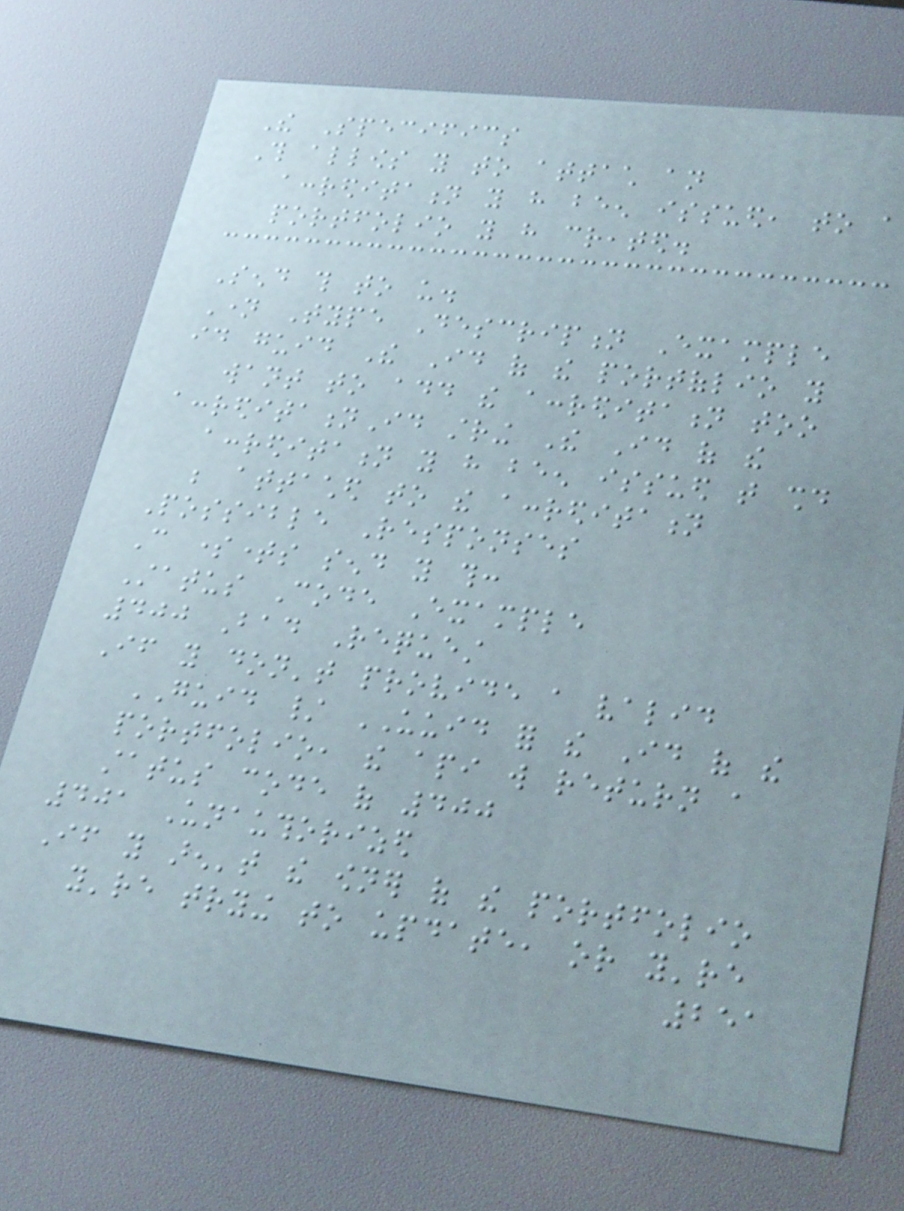The Specifics
This allows you to attach an
accreditation you have been issued, to a
portfolio you have created.
Send this to us.
Name Type Description Example
id guid The Id of the portoflio you
want to add the accreditation too
accreditationId string The Id of the
accreditation you have been issued that should
be attached to the accreditation
Possible Responses
Can sometimes send you this:
Status Code Example
400 Bad Request
If you don't provide a valid
GUID / UUID for the Id of the
portfolio, the api will return a
status code of 400
401 Unauthorized
If you aren't the owner of the portfolio
you're trying to update, or you're
251
